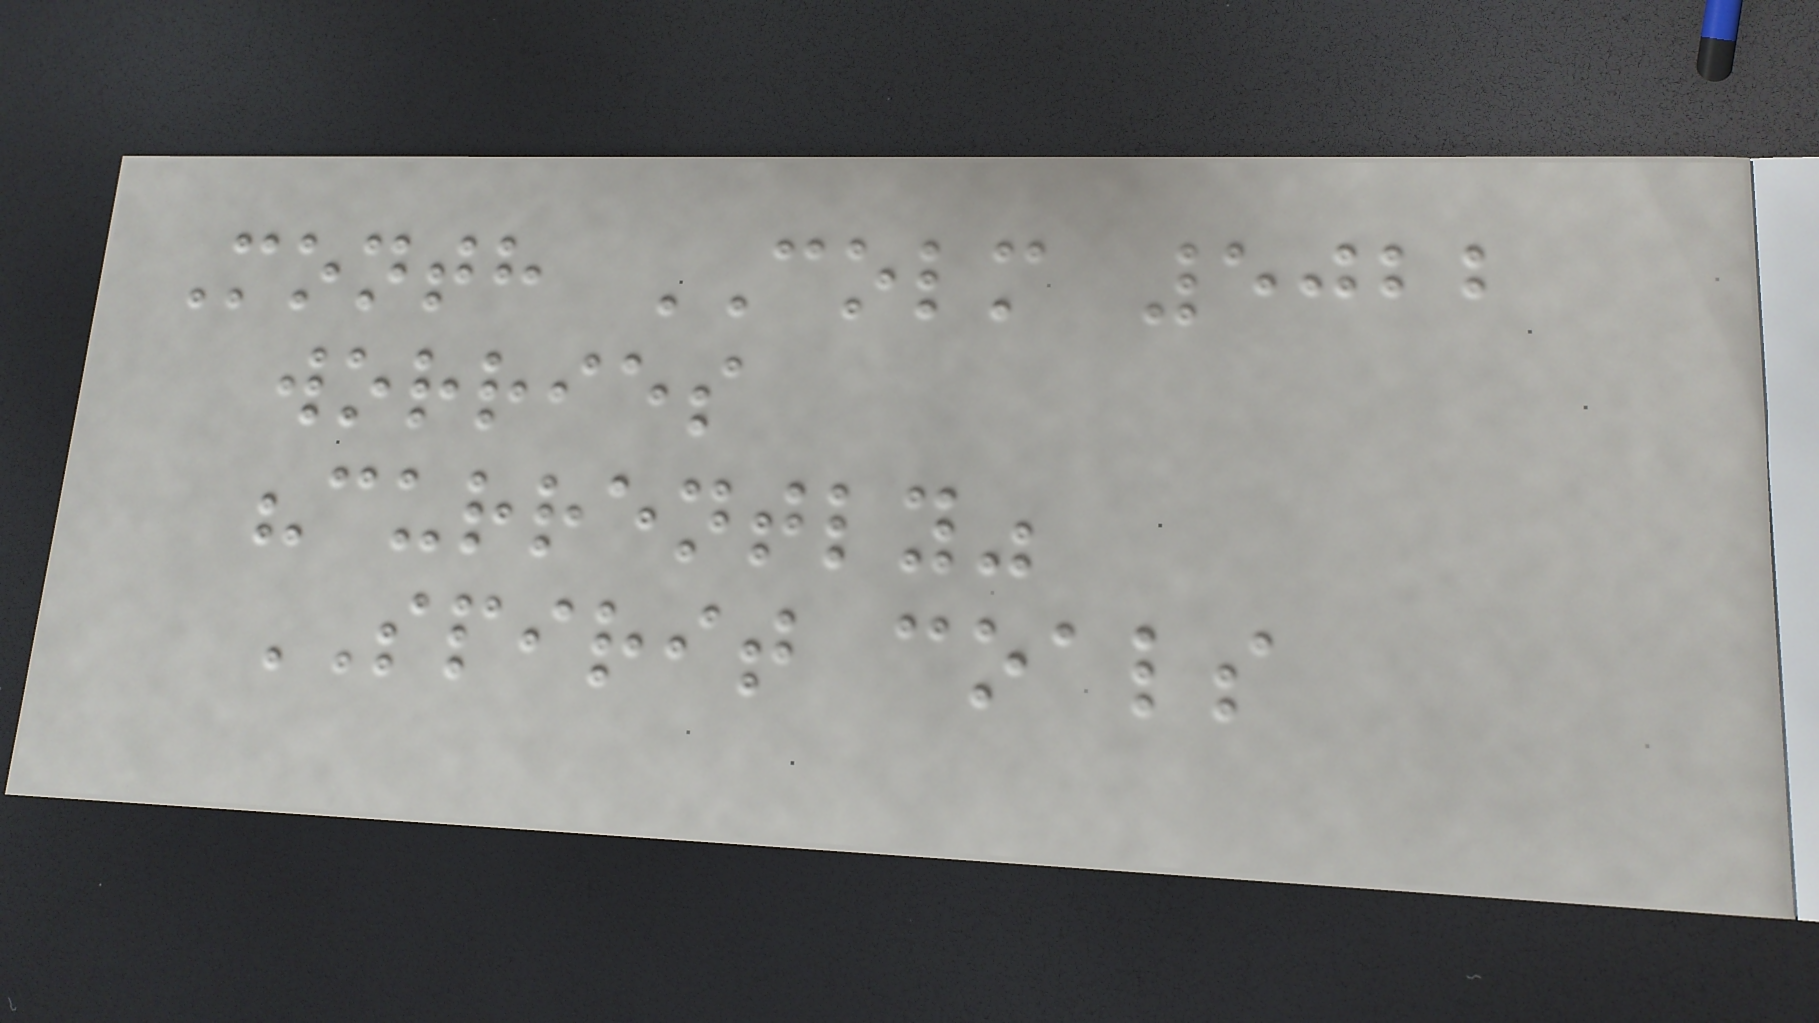Month COLM 5022
worries
"currently"
SPIRIT coals
